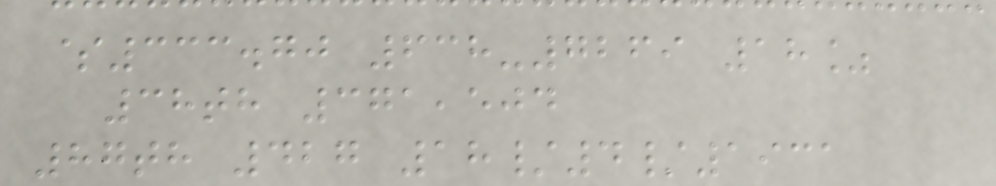$333.70 638-7269 18%
38th 371,504
87th 427 18/4/1931
